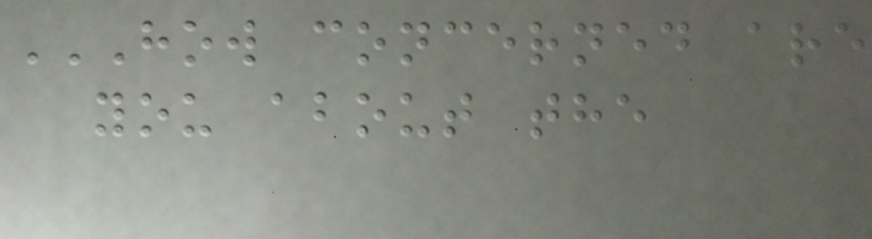HOW CONCERNED ARE
YOU ABOUT THE
